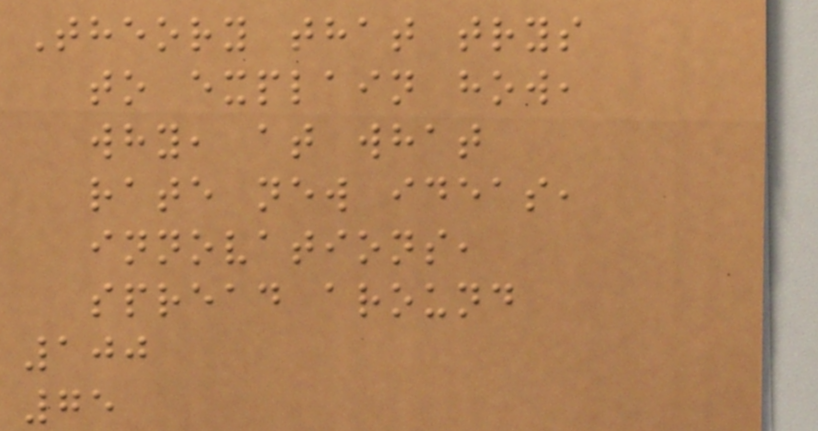Theory that trys
to explain how,
why, at what
rate new ideas,
innovations,
spread around
100
75
